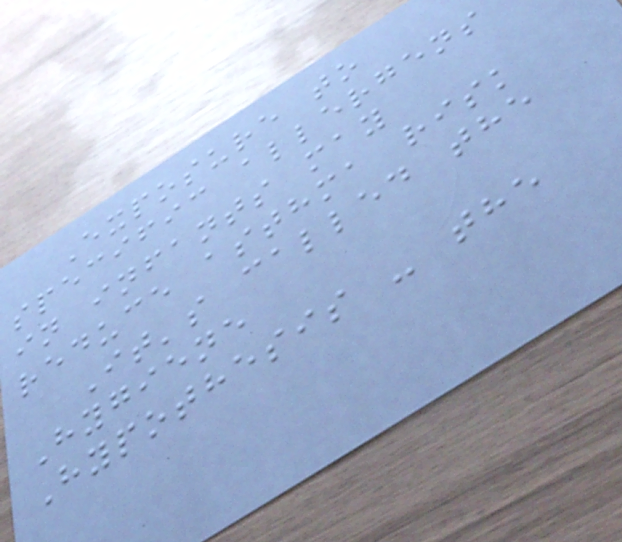Exposure to
specific allergens
in infants may
reduce asthma risk
It's called the
Hygiene
Hypothesis - the
